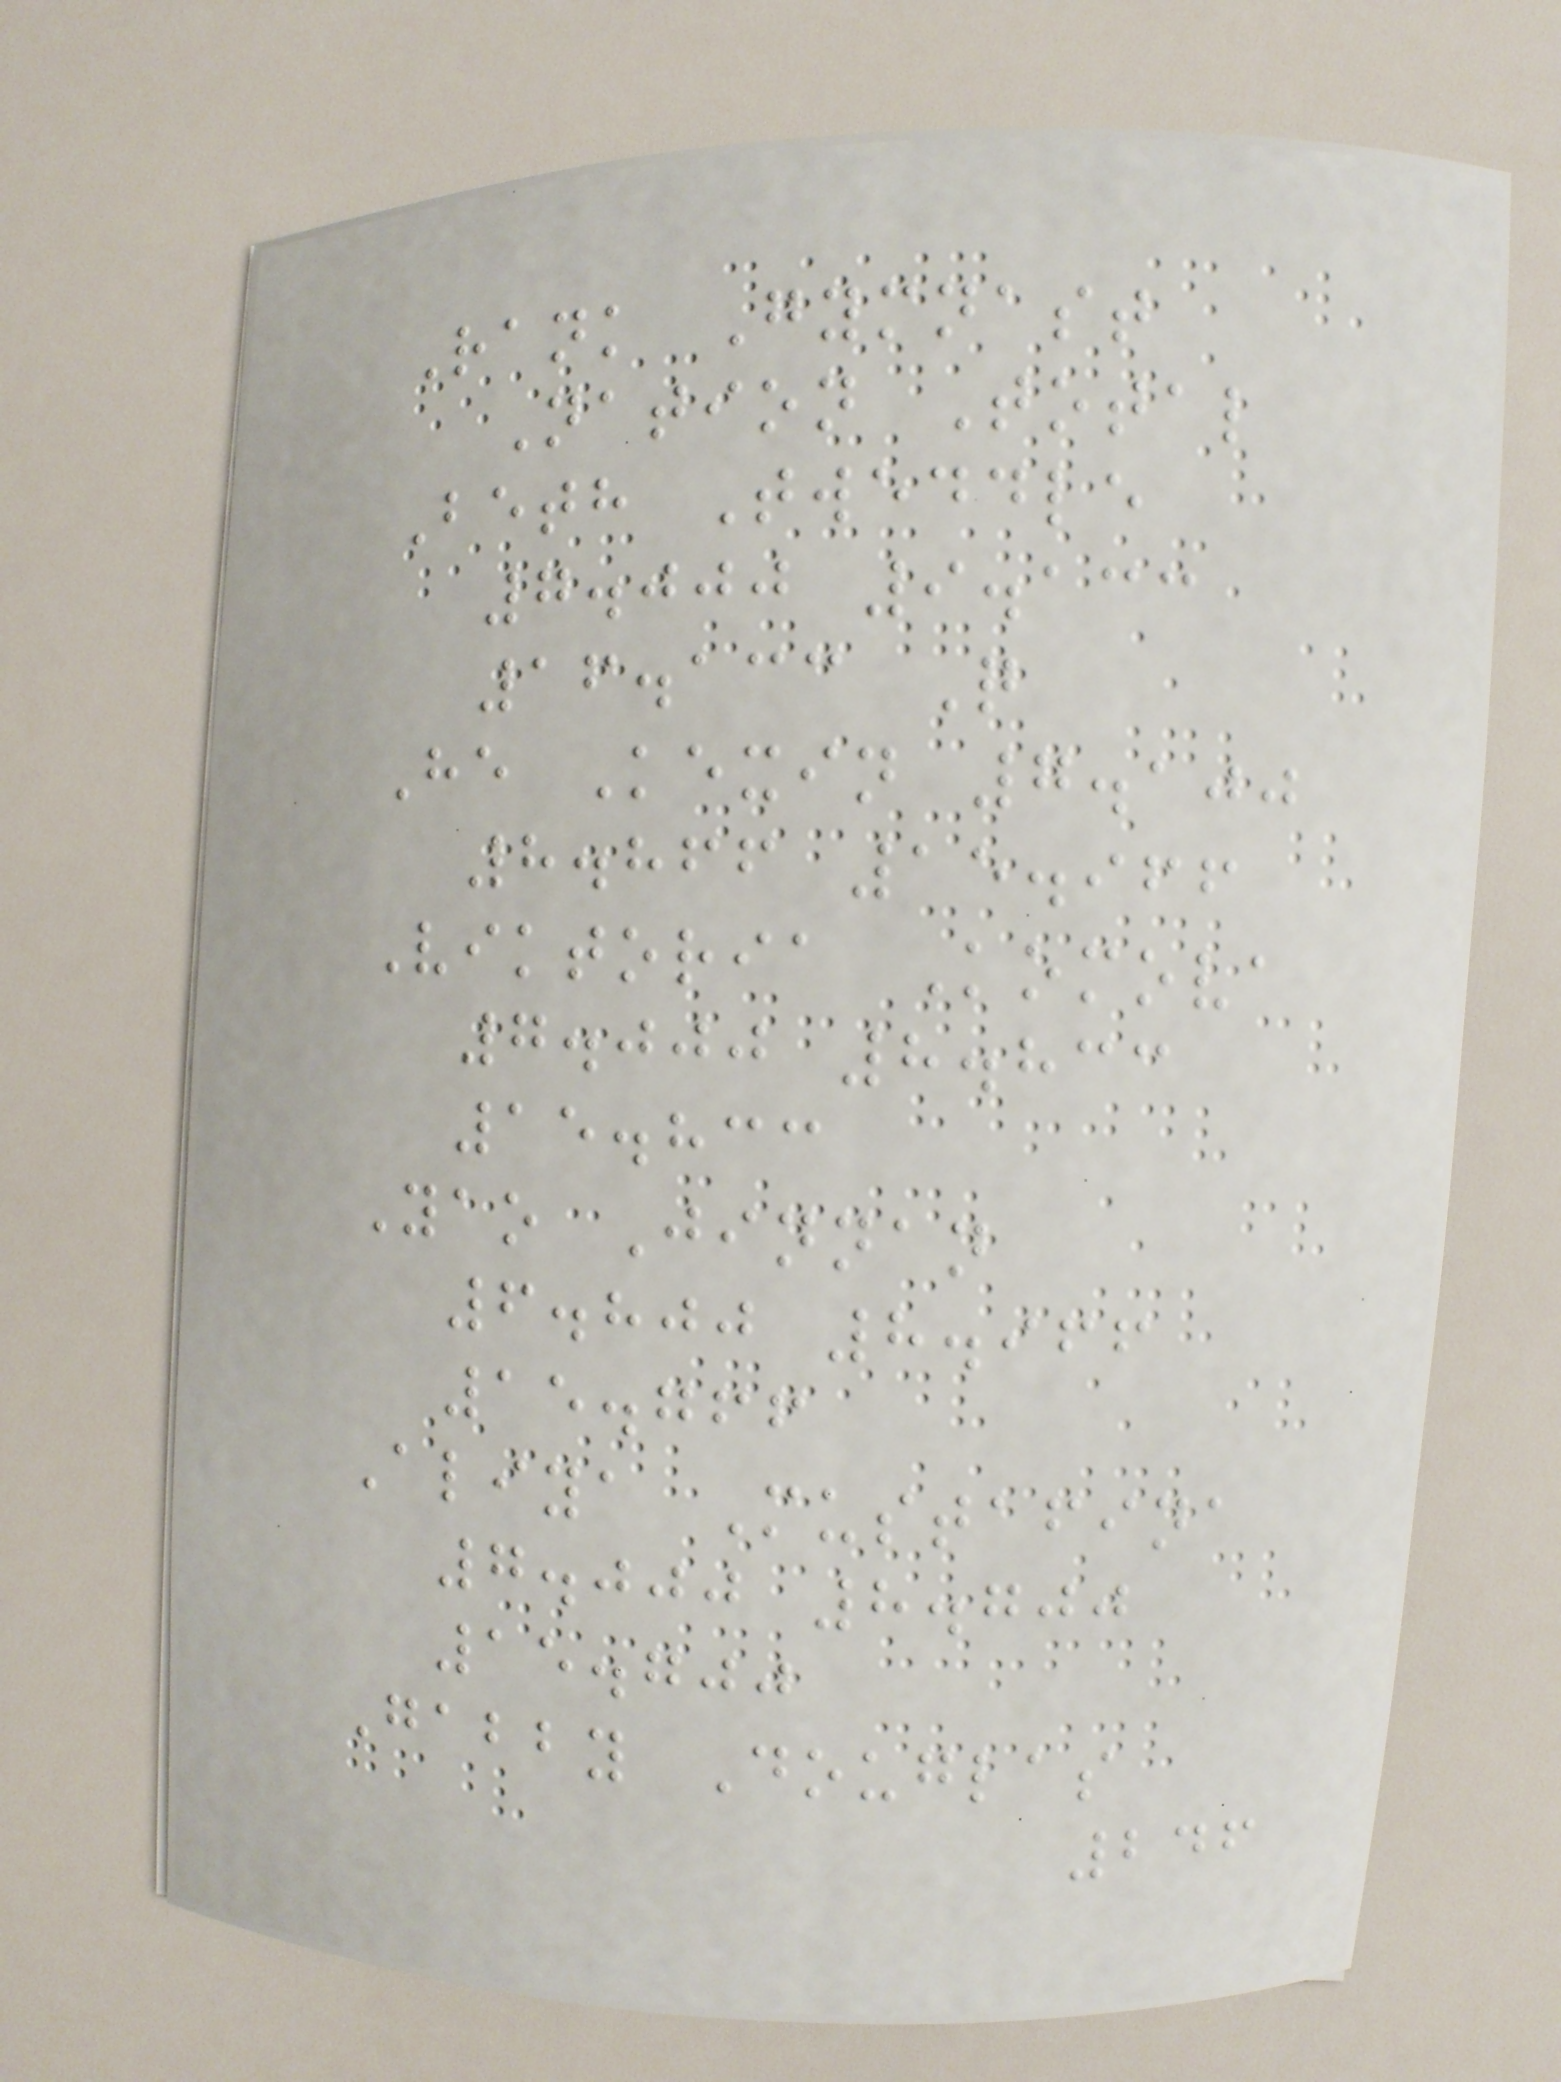Rank Gymnast
Nation Total
Beth Tweddle
7.000 9.133
16.133 Q
He Kexin 7.100
8.866 15.966
Viktoria Komova
7.000 8.833
15.833
Yao Jinnan
6.800 8.966
15.766
Aliya Mustafina
7.000 8.700
15.700
Gabby Douglas
246
